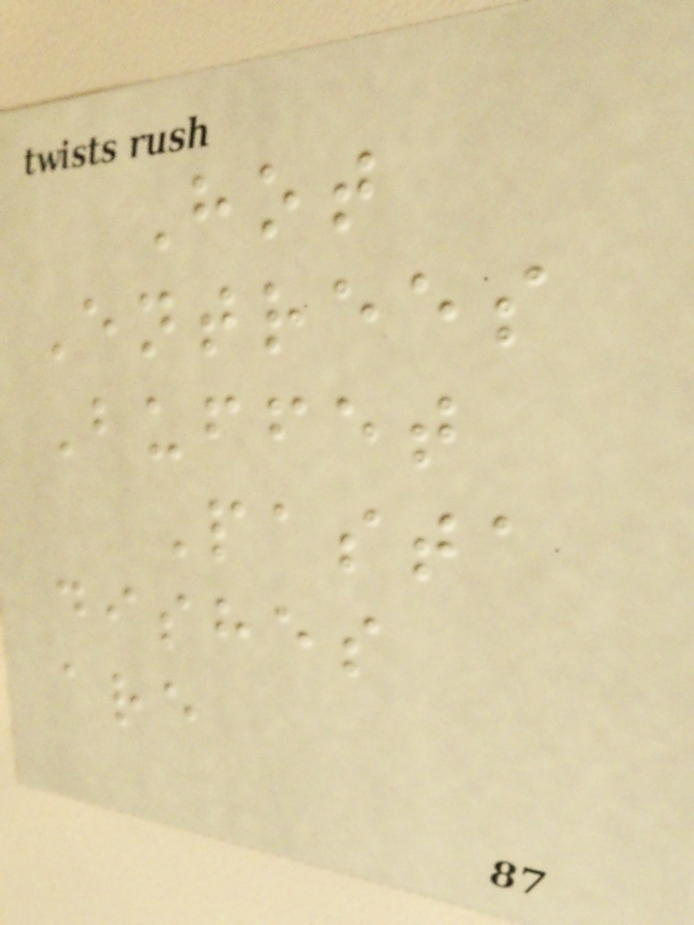Hot
Entrees
Buffet
Pasta
dishes
are
